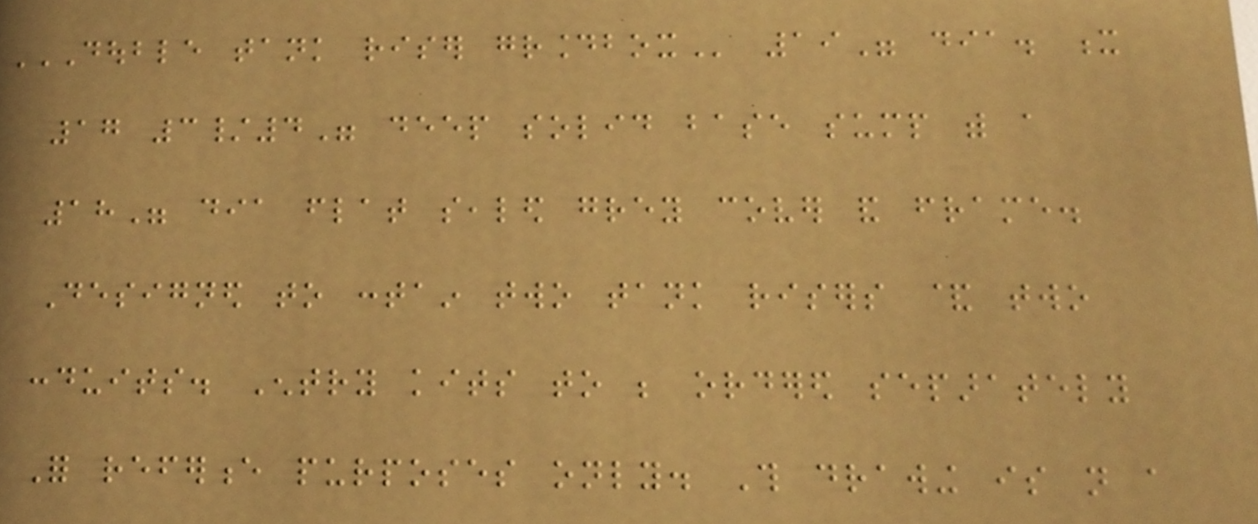DOUBLE TANK RISER GROUNDBOX 19" dia. x
17 3/4" deep solid base sump with a
18" dia flat sealed grey cover and frame.
Designed to contain two tank risers & two
conduits. Entry kits to be ordered separately
For reference purposes only. This drawing is not a
